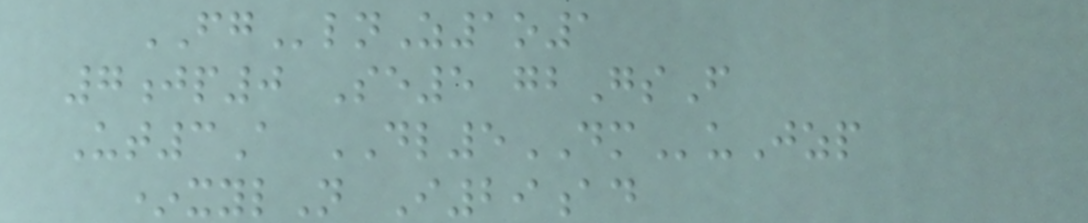FGlnZ1o1
7jp0 Se5 gbGsF
Ut3A DL5DMuJzp
*xylN I29ad
